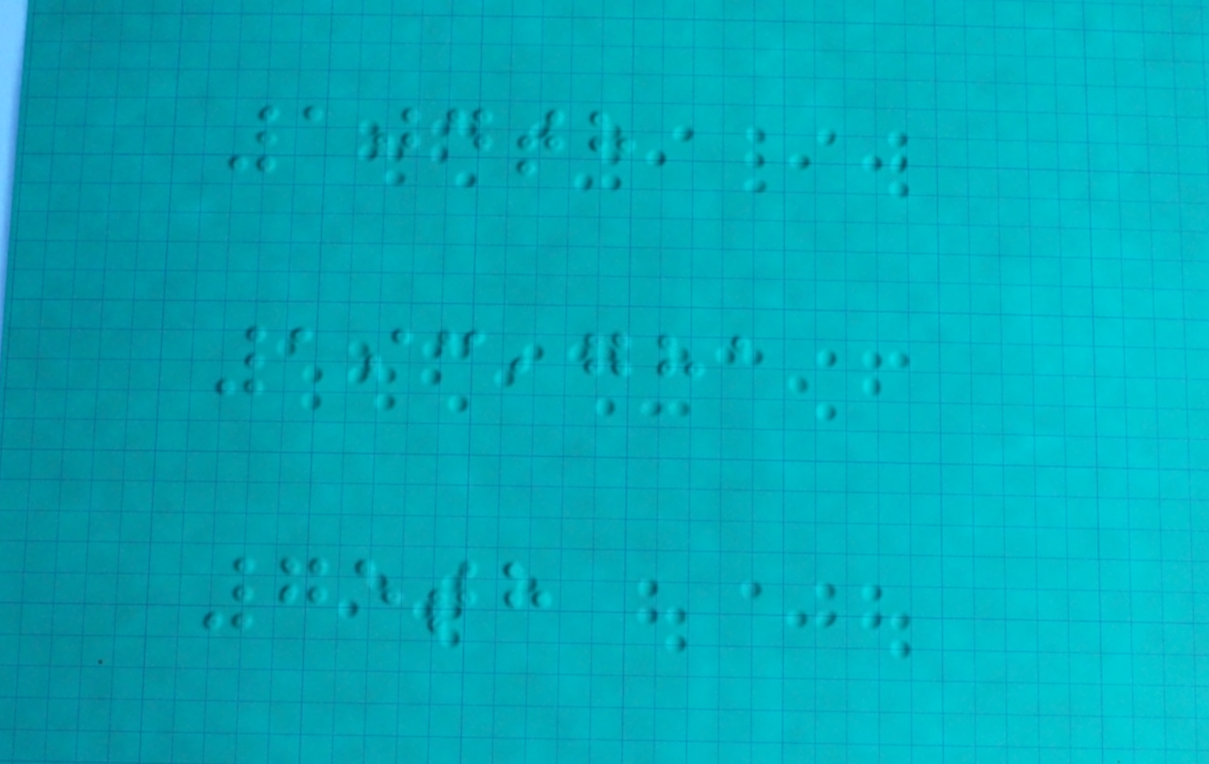104th
193,781
75th
